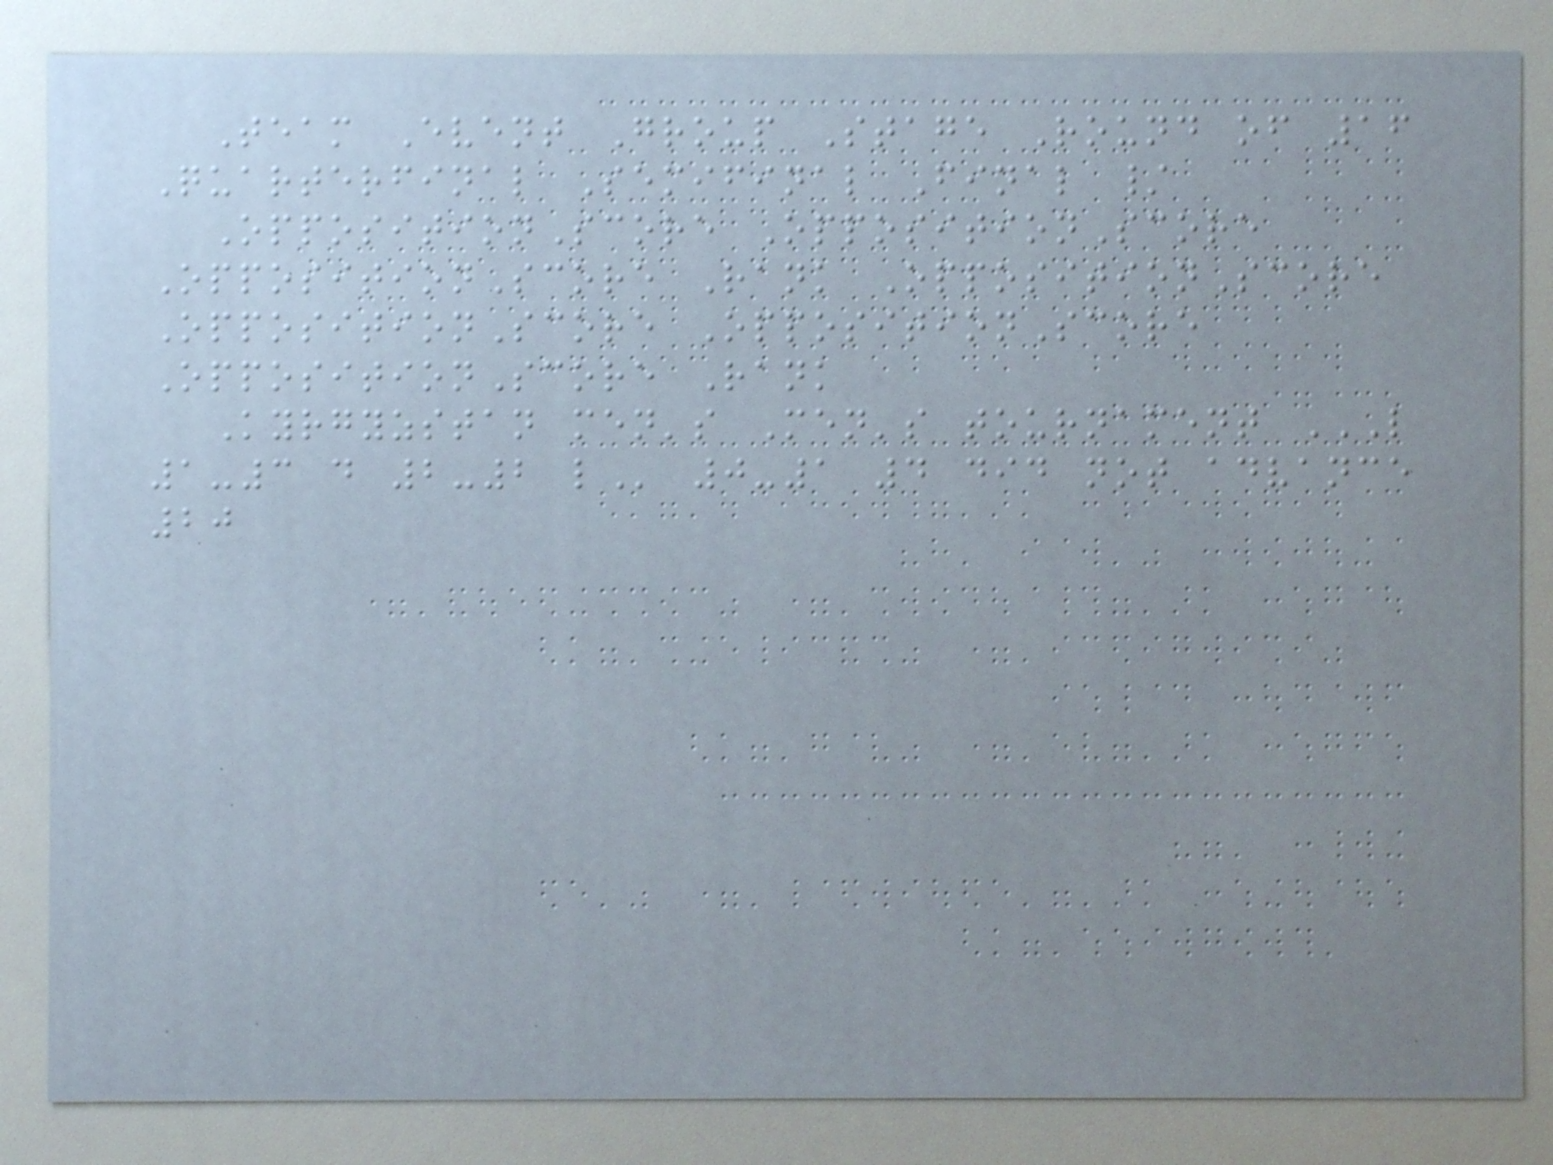Team Event Group Stage Round of 16
Quarterfinal Semifinal Final /
OppositionScore OppositionScore
OppositionScore Rank OppositionScore
OppositionScore OppositionScore
OppositionScore Rank
Kyrgyzstan men's Men's tournament L
1-3 D 2-2 L 0-1 4 did not advance
20
